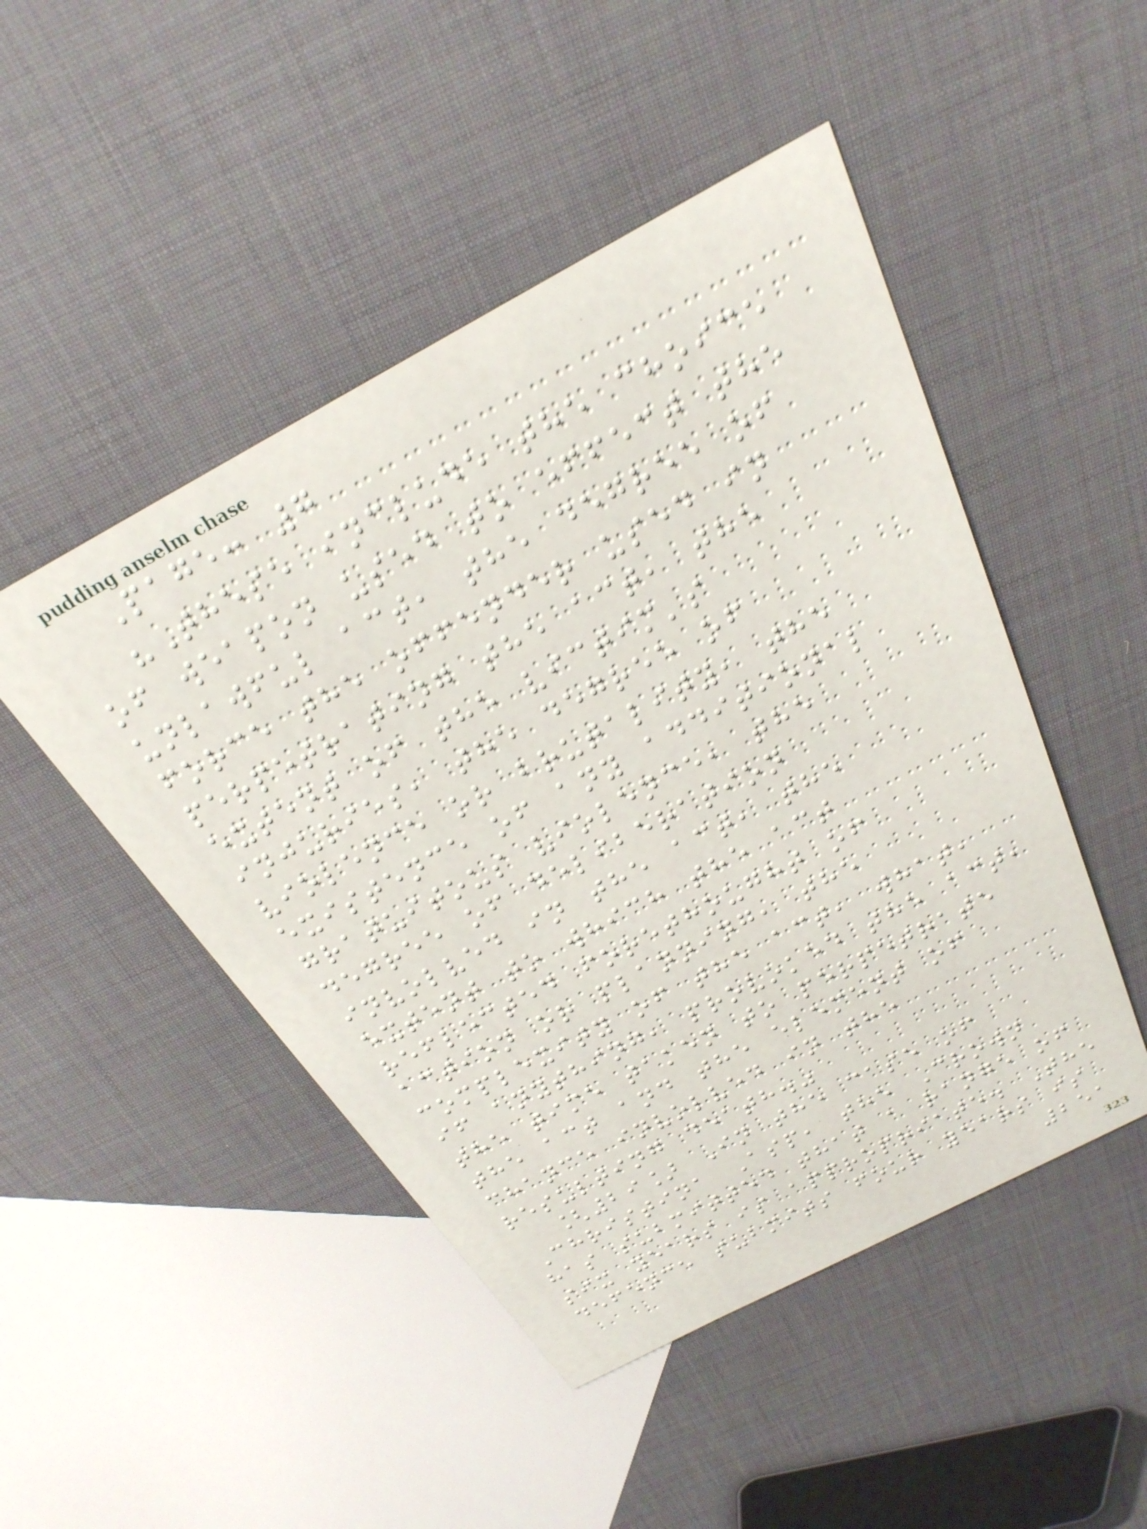Page: 7
"These include the choice
of weapon used to effect the
unlawful act, the degree of
force the offender used in
perpetrating the act, the
extent of the victim's
injuries, the degree of
violence or brutality, the
existence of any additional
gratuitous violence, the
degree of deliberation
involved in the act, the
extent to which the act
reflected forethought of
action or planning, the
complexity of the act, what,
if anything, provoked the act,
the time taken to perpetrate
the act and the element of
chance involved in the
resulting death."
[29] In the case of
Christina Asp, the Crown
has submitted that a range of
six years is appropriate. The
defence submits four years is
251
